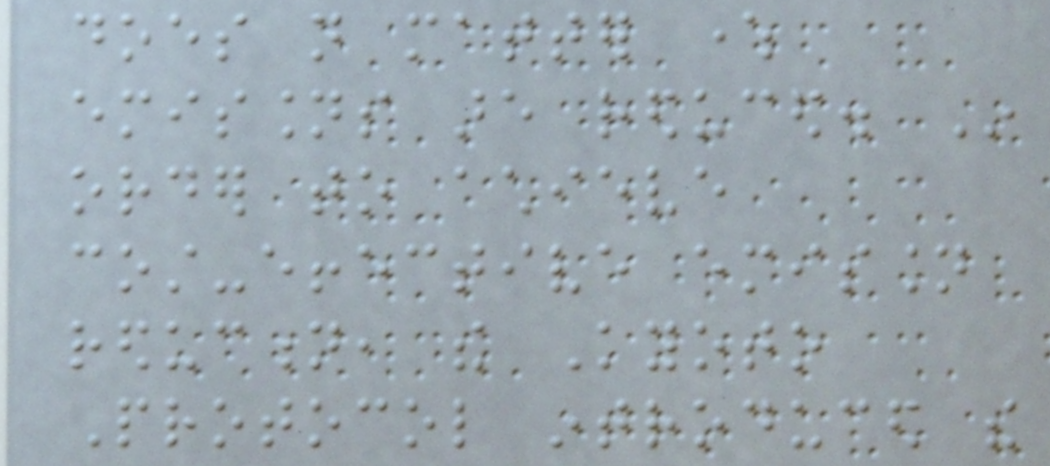does not matter where
emissions are reduced. In
order to achieve
cost-effective emission
reduction, the Kyoto
Protocol introduced the
